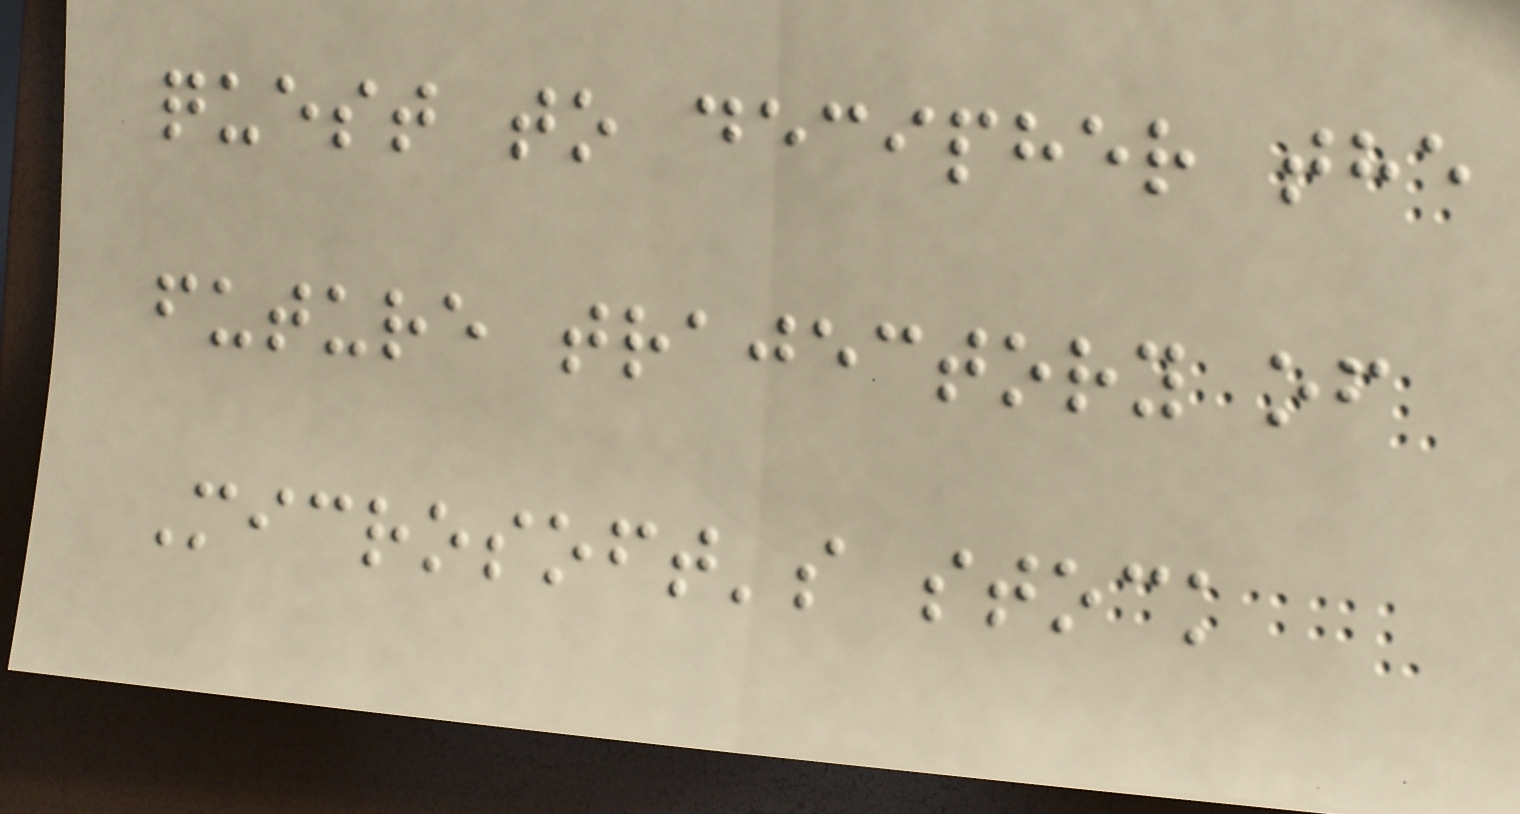quest to decipher the
future trajectory of
Microsoft's stock
